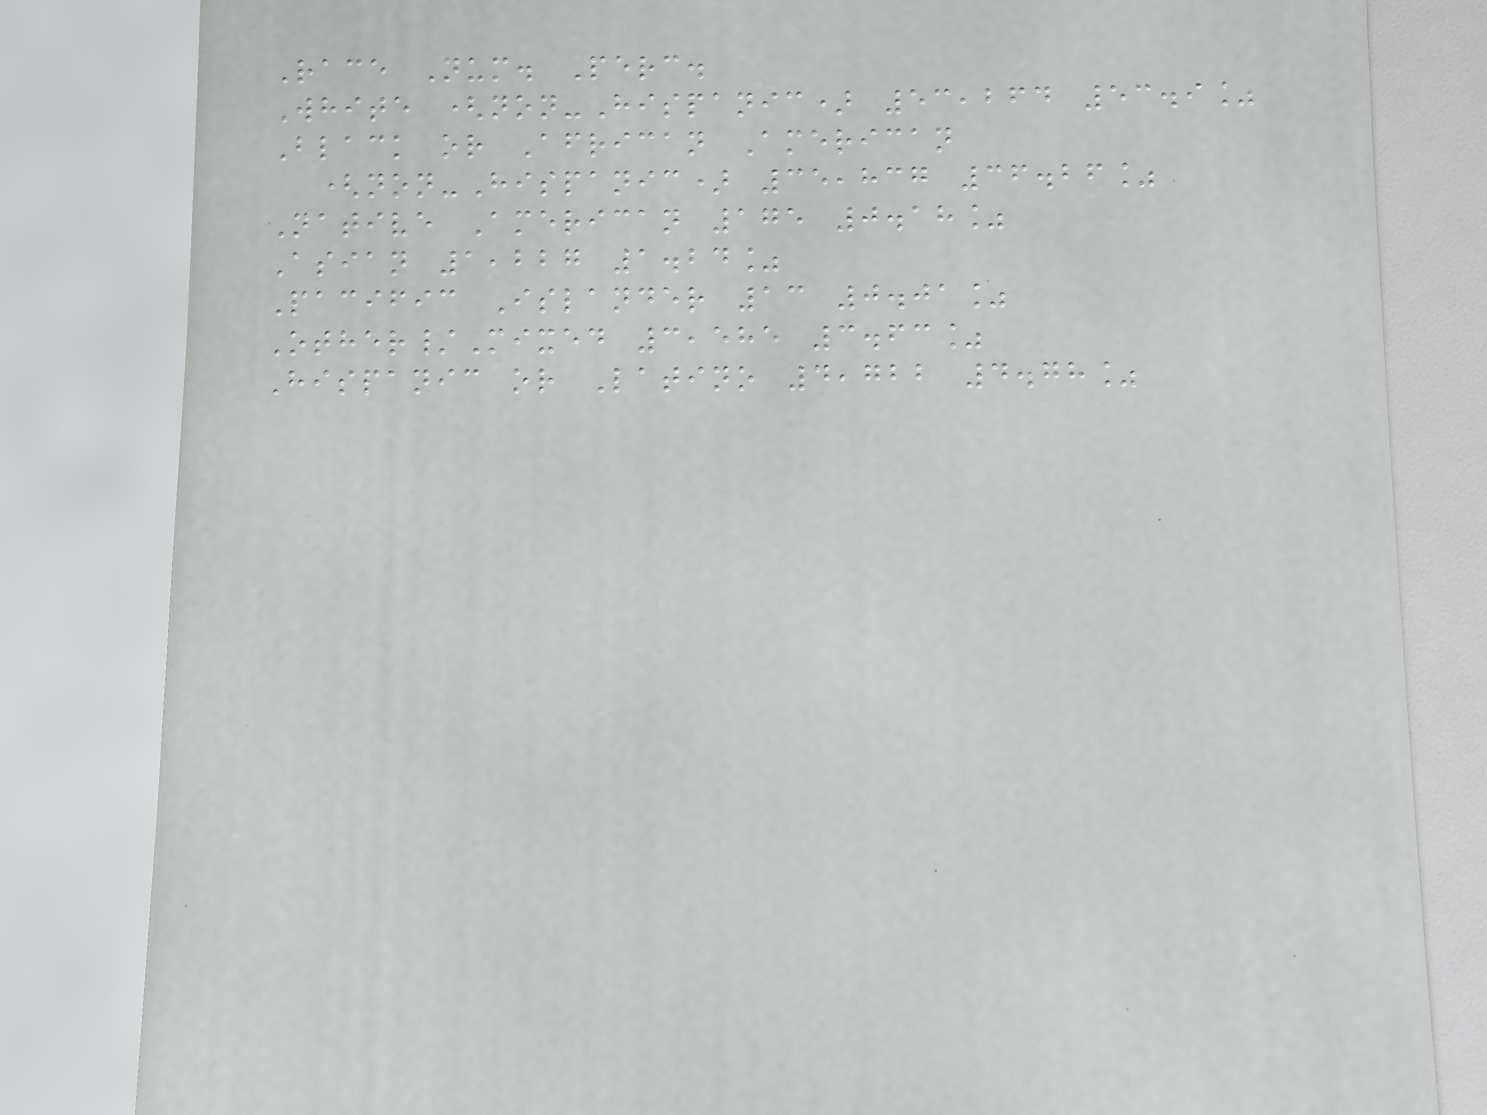Race Num. Perc.
White (non-Hispanic) 53,264 53.9%
Black or African American
(non-Hispanic) 35,837 36.26%
Native American 175 0.18%
Asian 1,227 1.24%
Pacific Islander 13 0.01%
Other/Mixed 3,585 3.63%
Hispanic or Latino 4,722 4.78%
